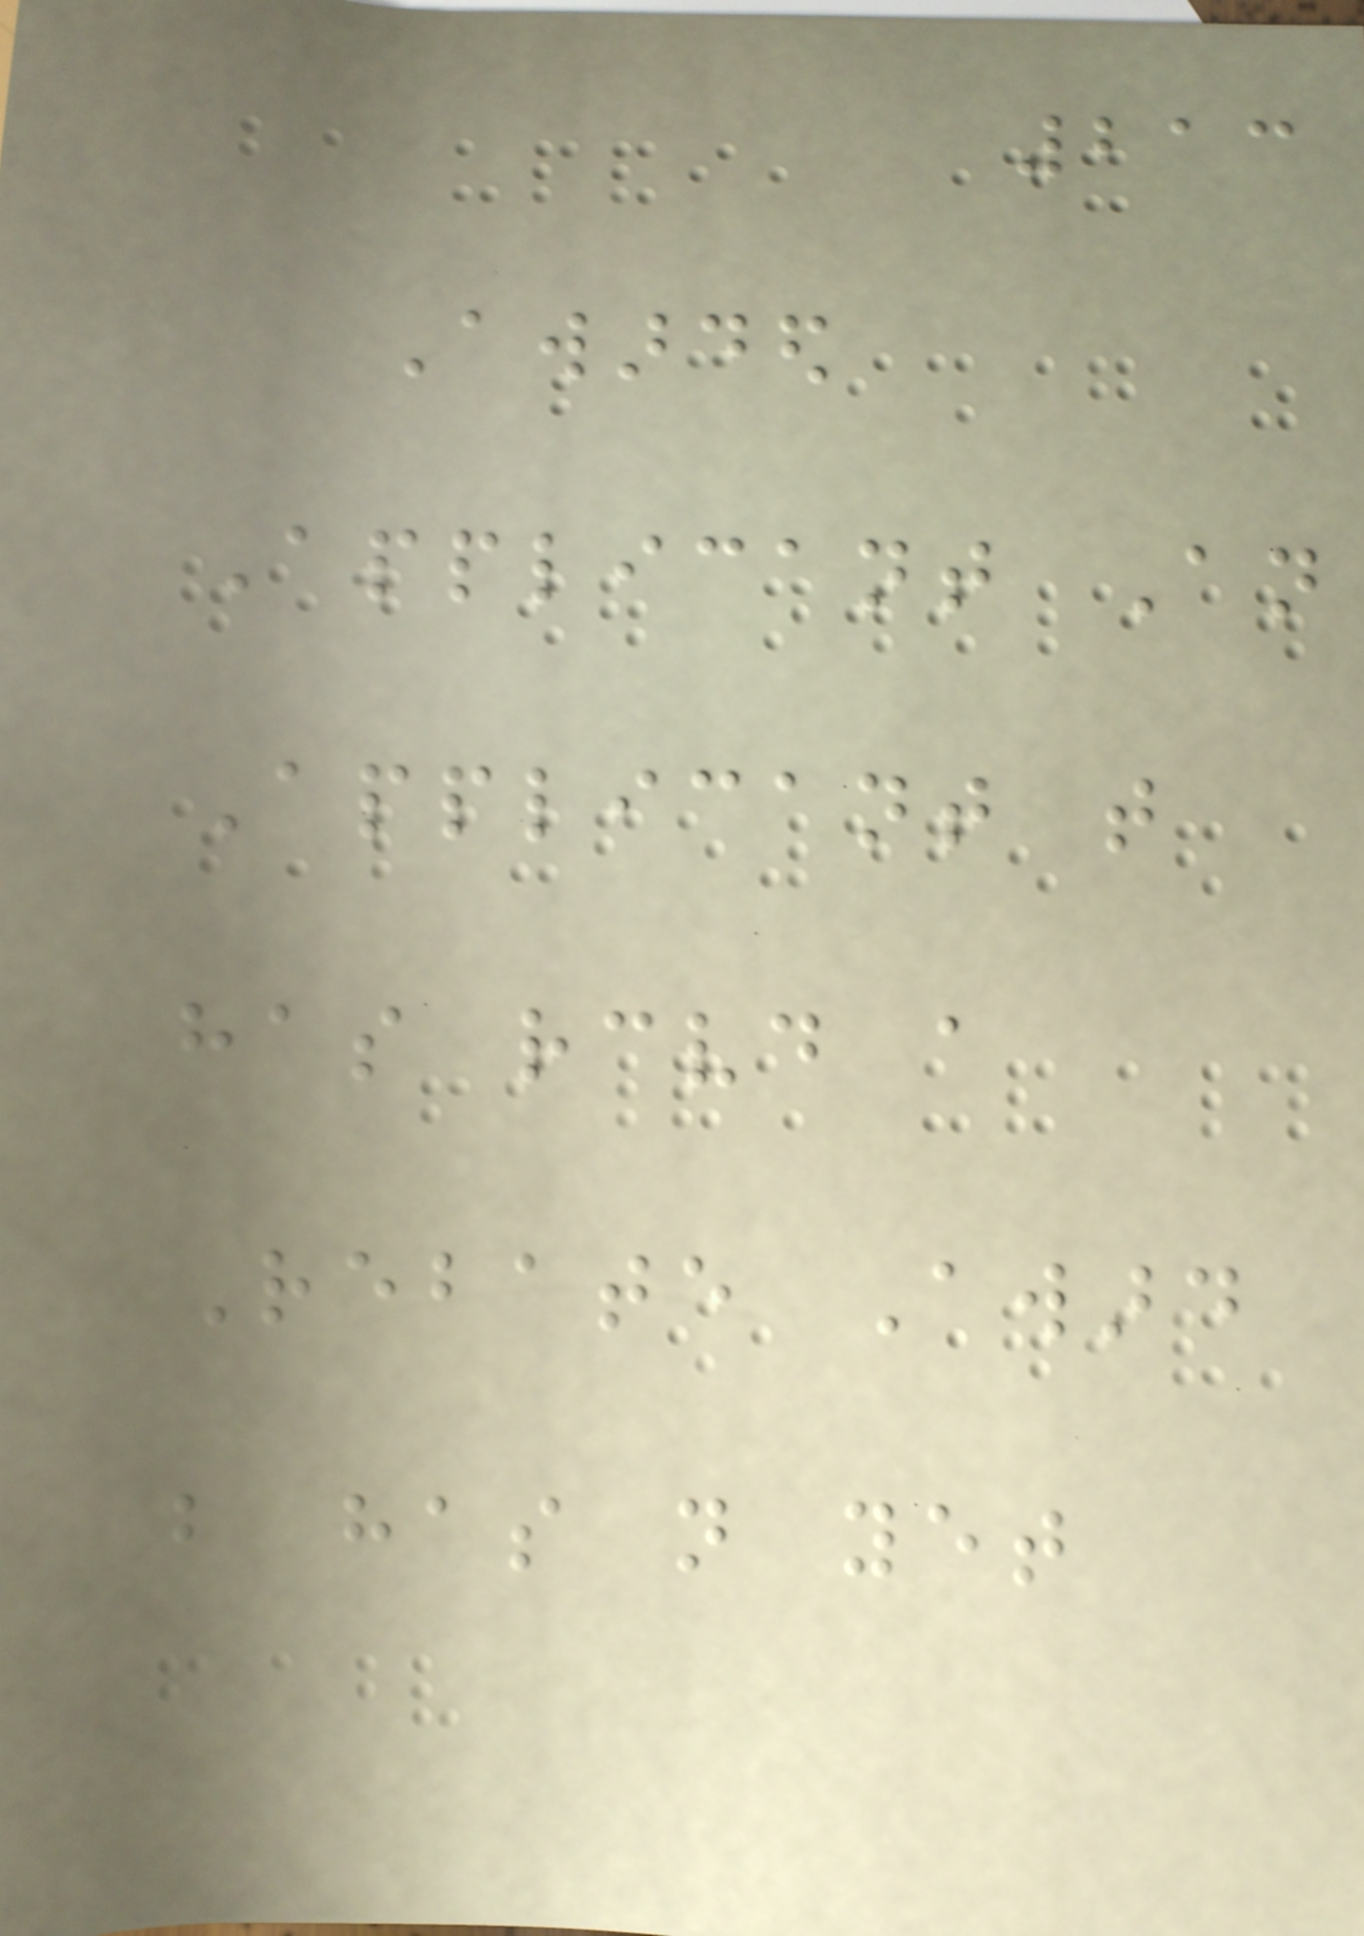213
Awarded
Applicant An
Applicant that
has received a
Rebate Award
but has not yet
